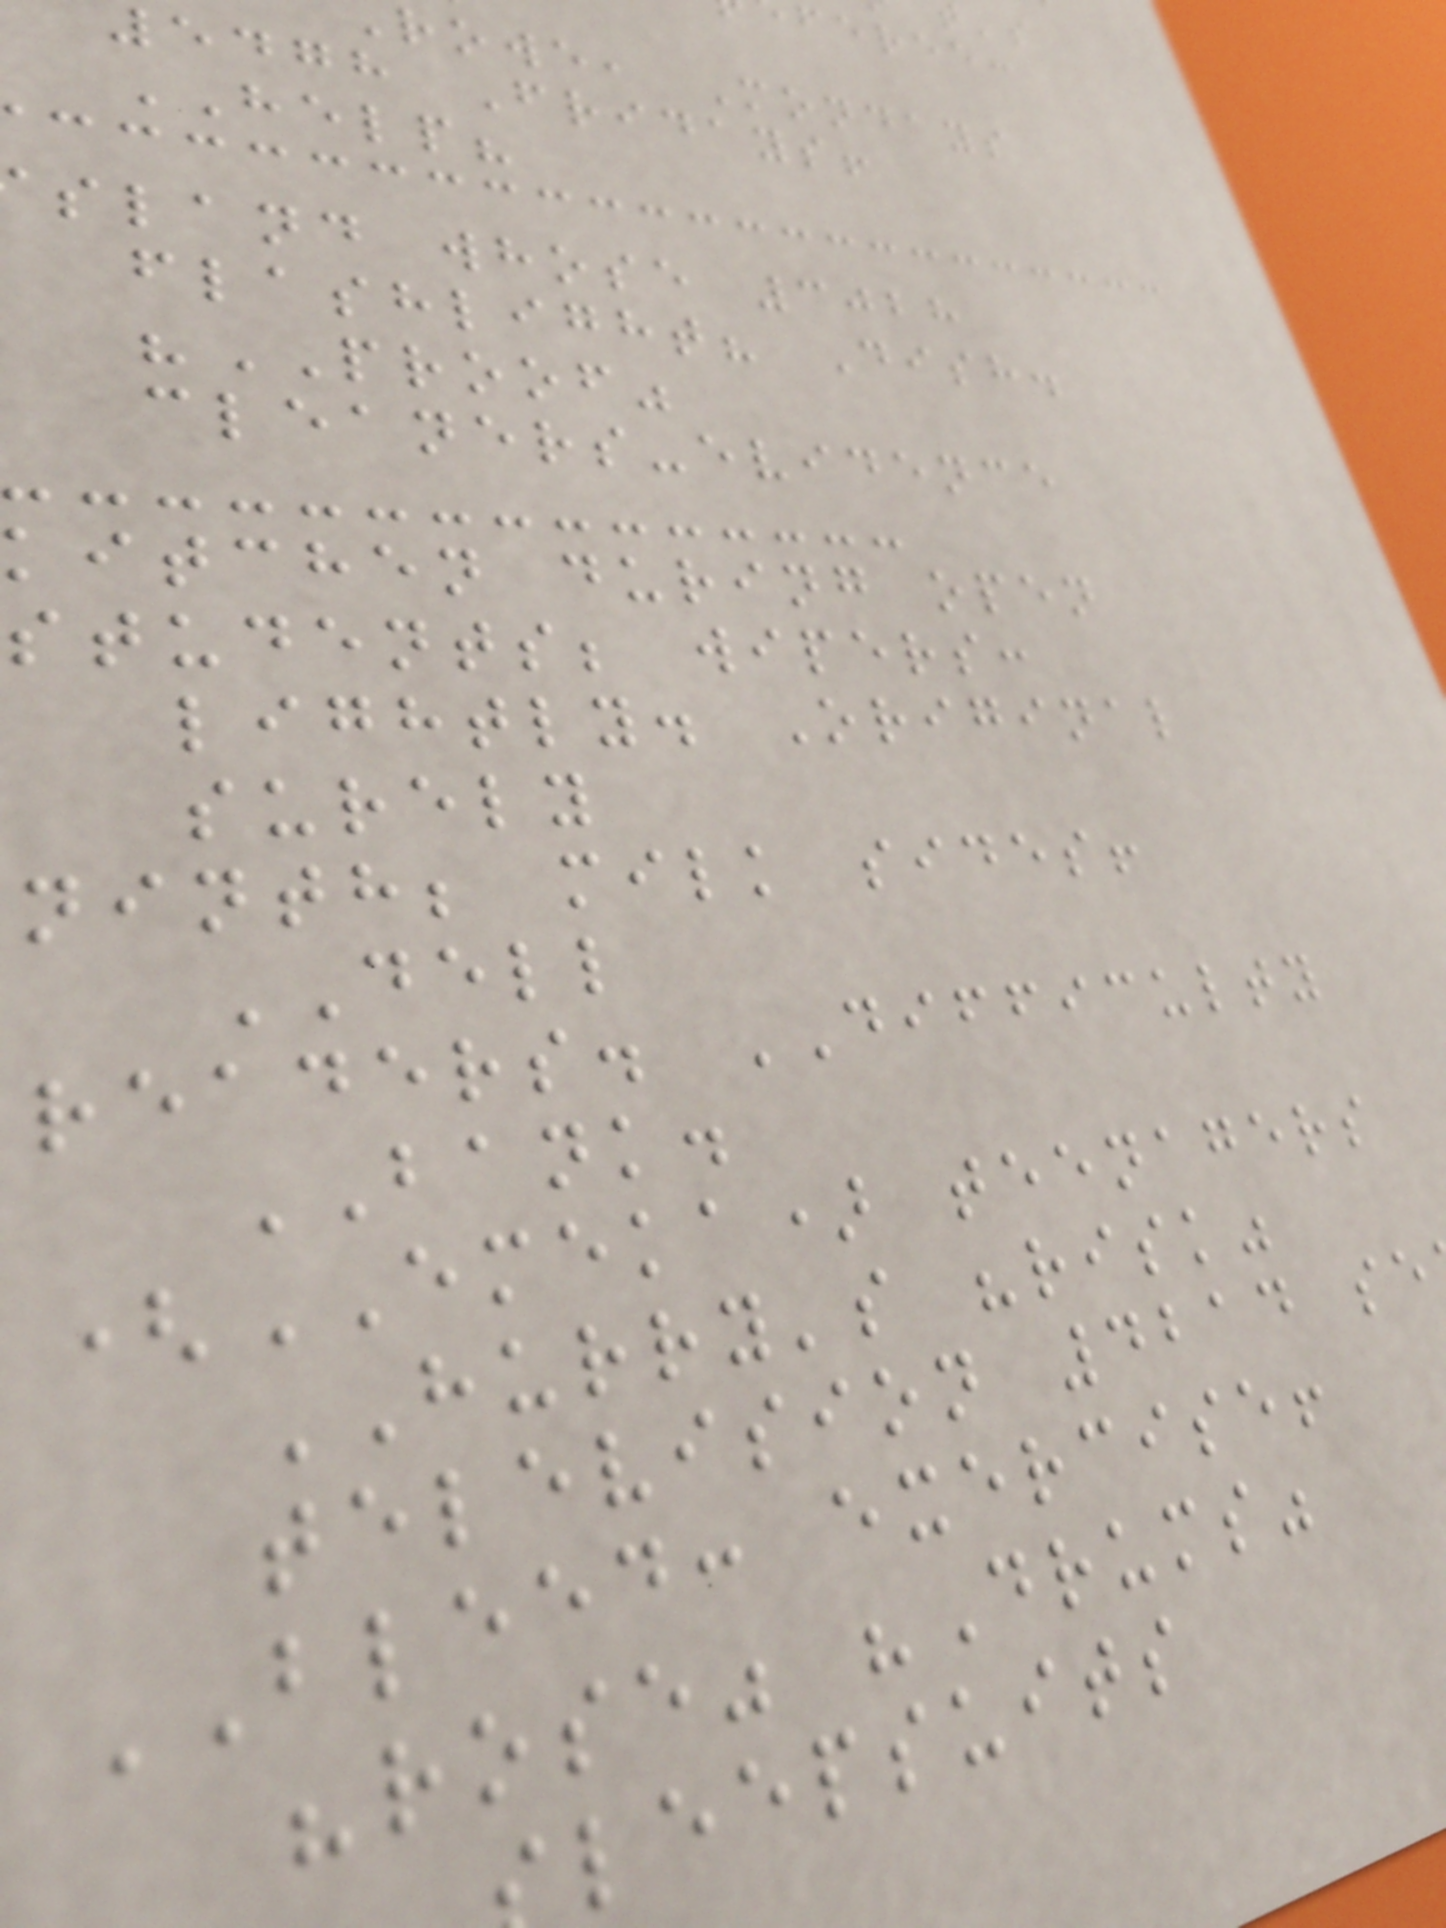feree:
rowe, Mondays
edgh Fridays!
HELP?
sland whose 3028
flashlight? Dish.
"PROOF"
cleaners-evidence
kitchen during open
students; wipers:
lightly. Original
surely
ninth; milk sides!
DELL
readers. DIFFICULTY
BANK.
(EMEKA) teenagers
HURRY's "risk"
television 4214 se
BLEED: exercise!
"rose" "Drums"
leepsuits
